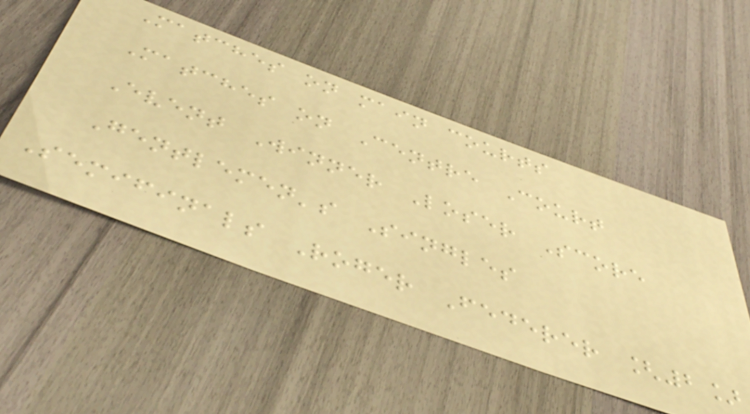Matches on main courts
Matches on Centre Court
Event Winner Loser Score
Gentlemen's Singles
Semifinals Roger Federer [2]
